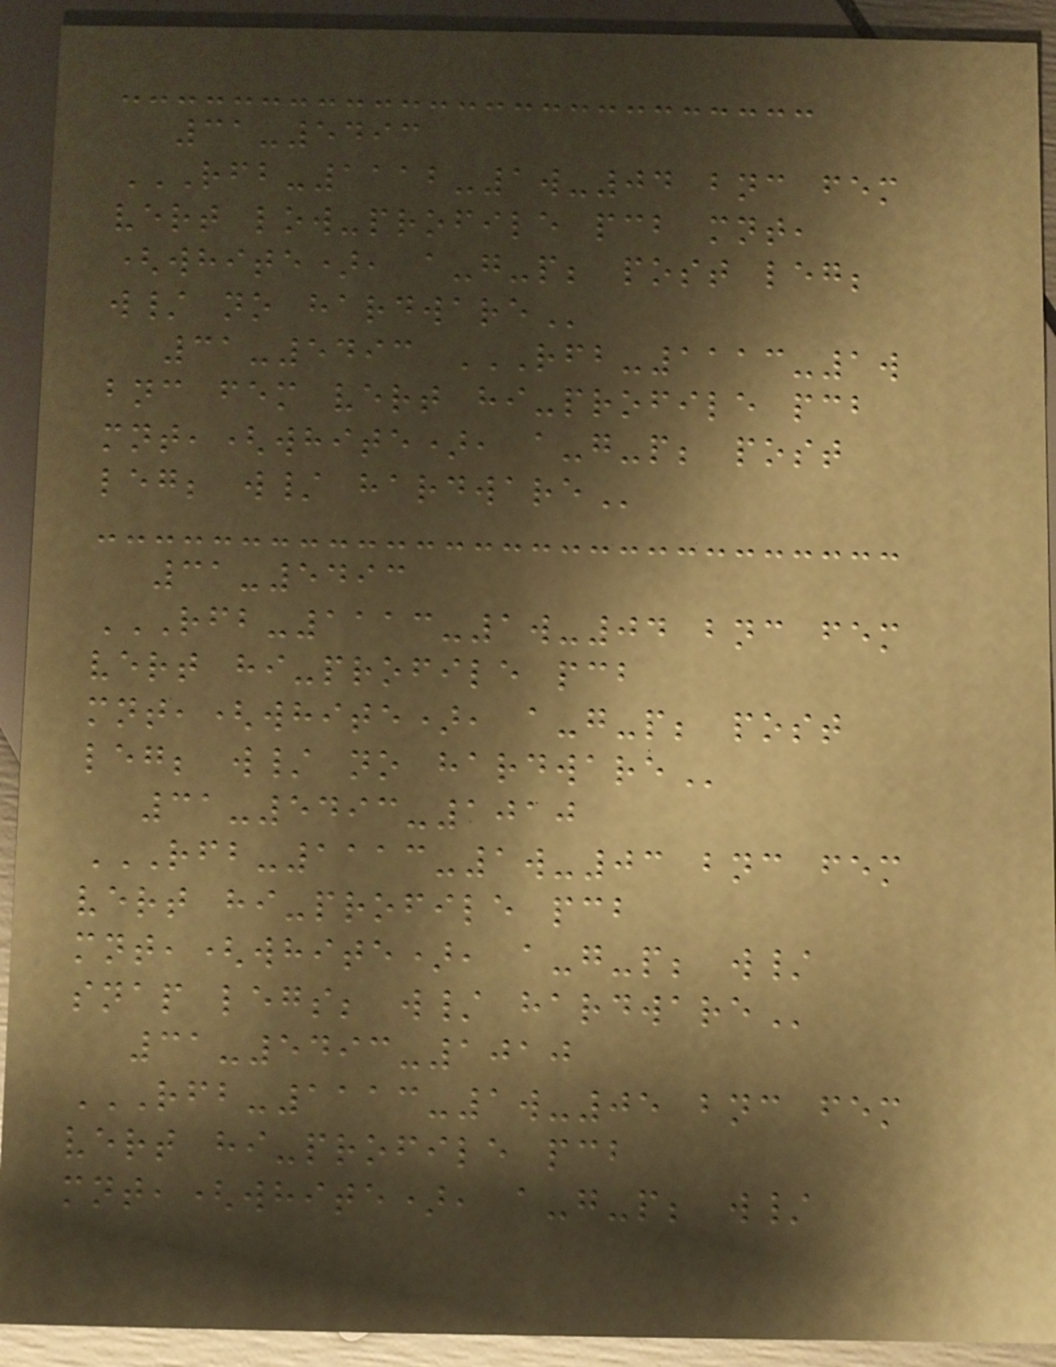31-5493
RFB-1112-1W-04 BNC FEM
VERT LOW-PROFILE PCB MNT,
(WHITE), A-G-P; POST LEG;
W/ NO HARDWARE
31-5493 RFB-1113-1W
BNC FEM VERT HI-PROFILE PCB
MNT,(WHITE), A-G-P; POST
LEG; W/ HARDWARE
31-5493
RFB-1113-1W-04 BNC FEM
VERT HI-PROFILE PCB
MNT,(WHITE), A-G-P; POST
LEG; W/ NO HARDWARE
31-5493-1010
RFB-1113-1W-03 BNC FEM
VERT HI-PROFILE PCB
MNT,(WHITE), A-G-P; W/
SNAP LEGS; W/ HARDWARE
31-5493-1010
RFB-1113-1W-05 BNC FEM
VERT HI-PROFILE PCB
MNT,(WHITE), A-G-P; W/
